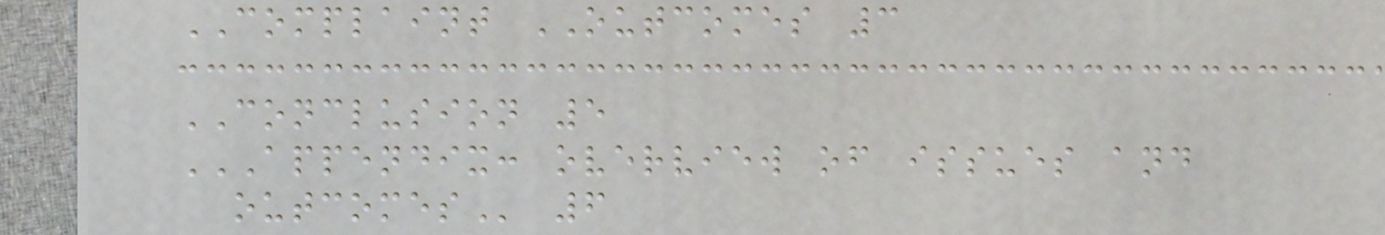COMPLAINT OUTCOMES 3
CONCLUSION 5
APPENDIX: OVERVIEW OF ISSUES AND
OUTCOMES 6
